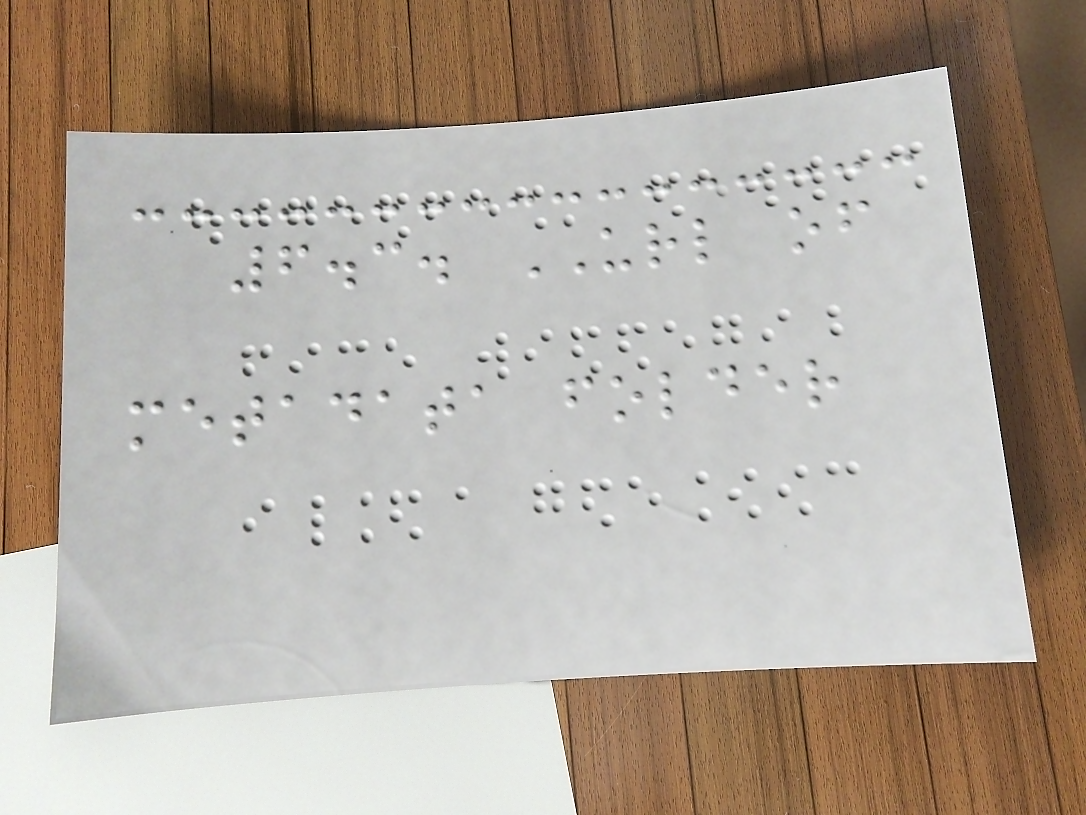6.3. URL of
metadata folder
